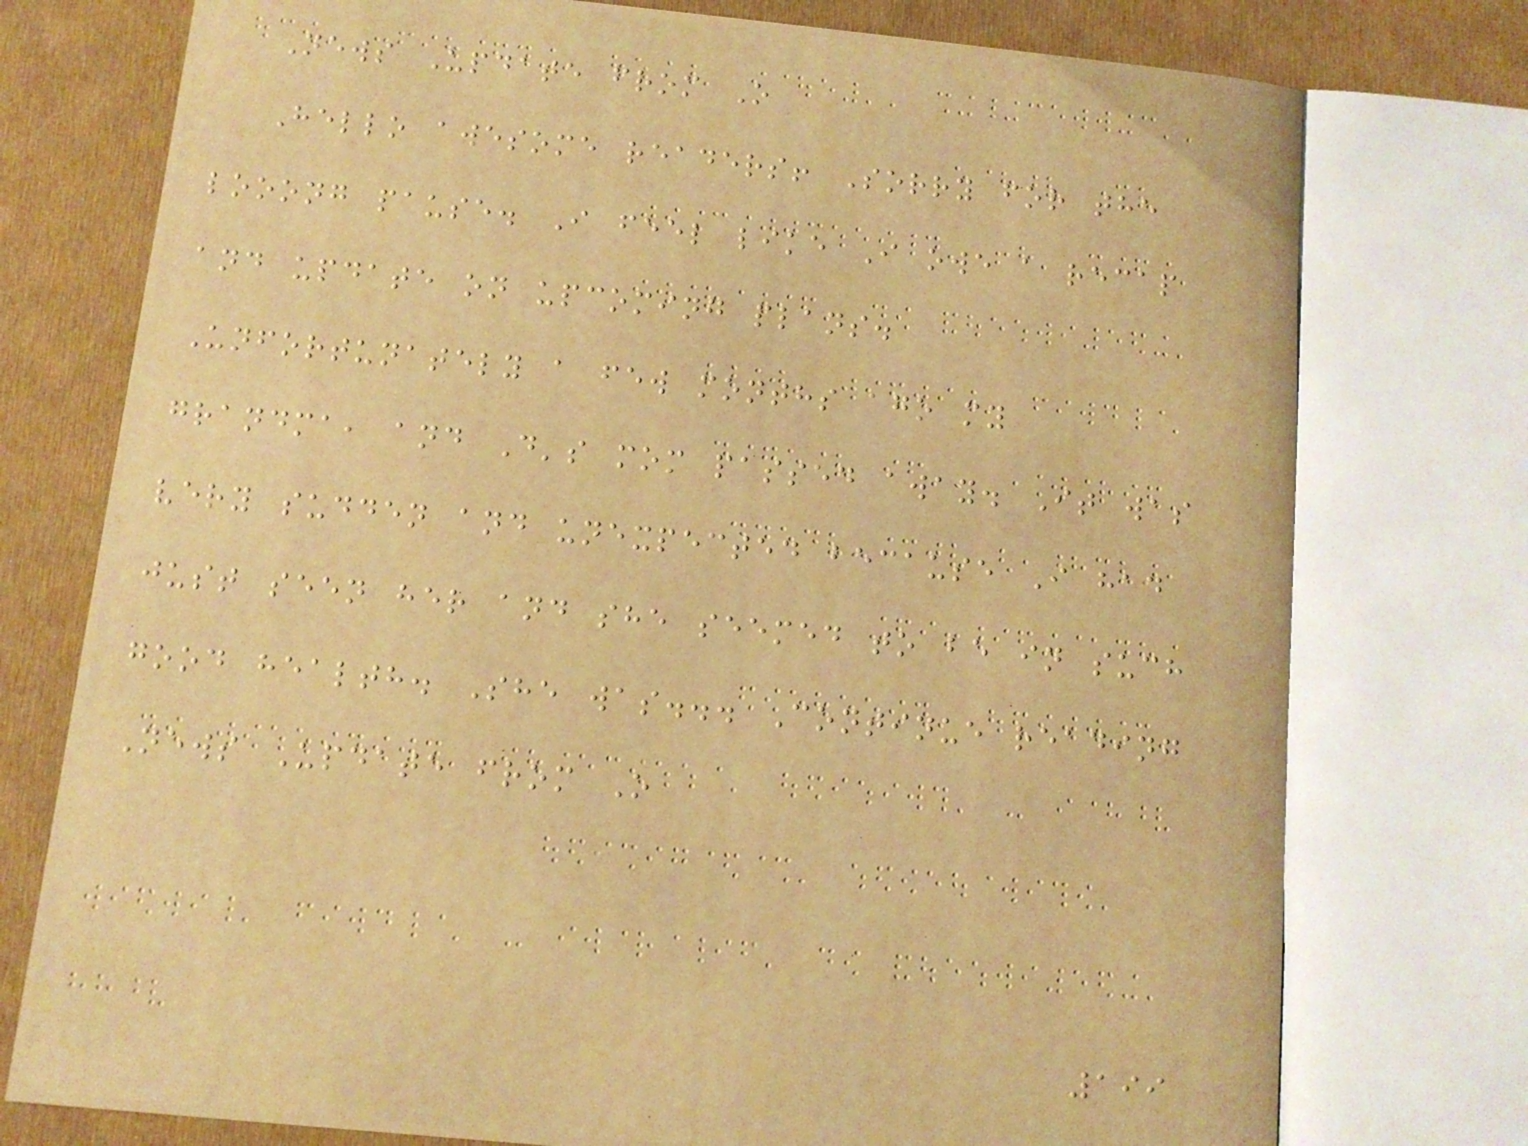News Update from O
Hello awesome readers! Sorry for the
looong pause. I feel like I owe a recap
and update on upcoming plans.
Unfortunately a few months ago my
grandma, and D's mom passed away. It was
very sudden and unexpected because I had
just seen her and she seemed to be in such
good health. She was... Continue reading
News Update from O
199
